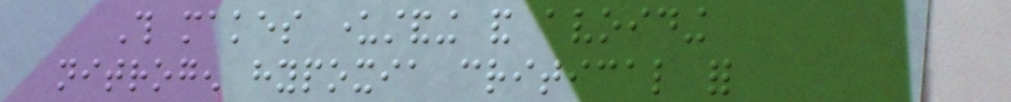This makes understanding and avoiding
nitrogen hypoxia critical for
